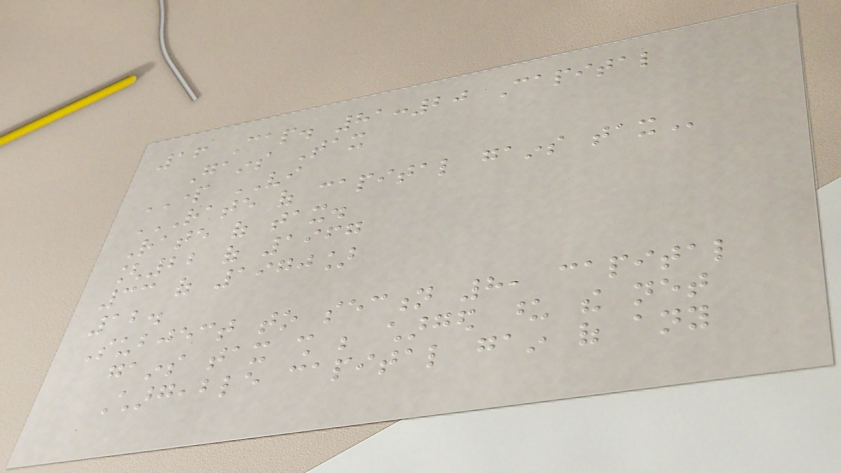16 Cap. 81:20 Capital
Gains Tax
PART VI
RATE OF CAPITAL GAINS TAX
Rate of tax.
[22 of 1967
33 of 1970]
12.
Subject to section 8, capital
gains tax shall be charged upon the net
Chargeable capital gain of any
